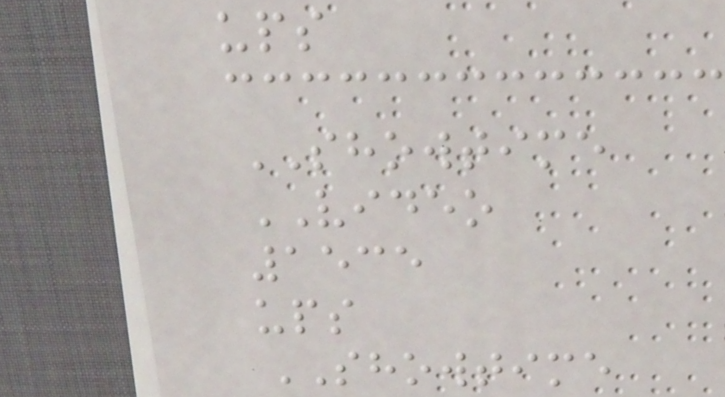ups
SHOWTIME
VIDEO
1535
ups
SHOWTIME
